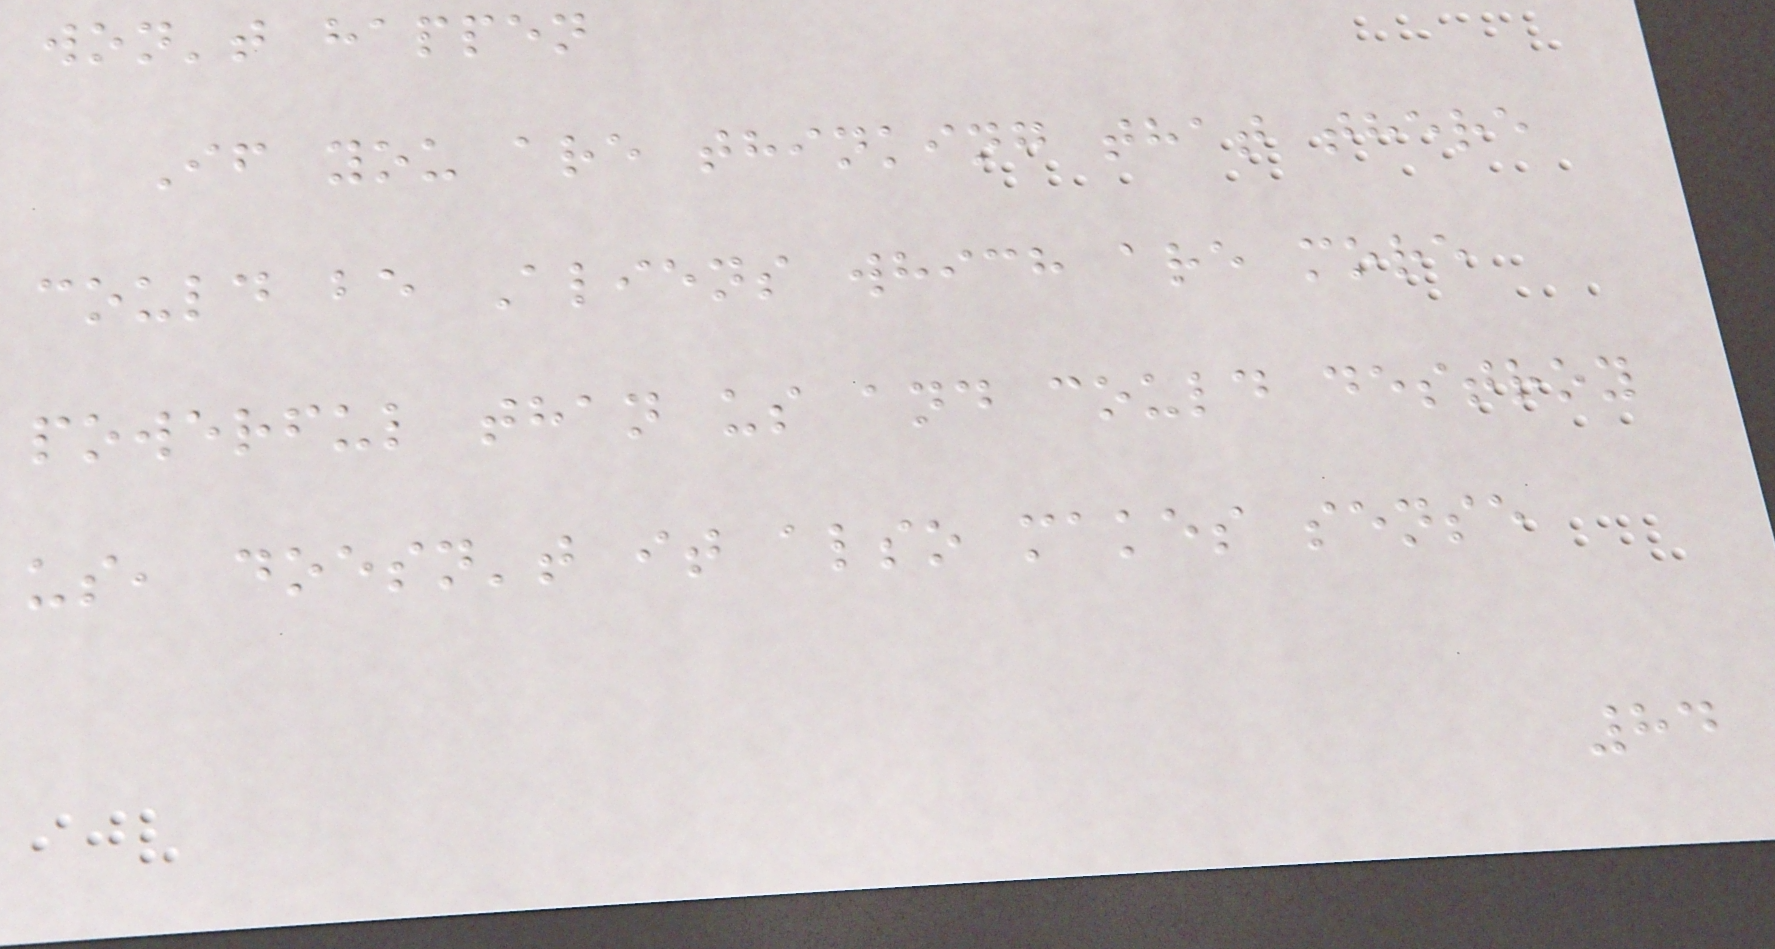won't happen
If you are thinking that there
could be Aliens which are more
powerful than us and could destroy
us, doesn't it also makes sense
84
